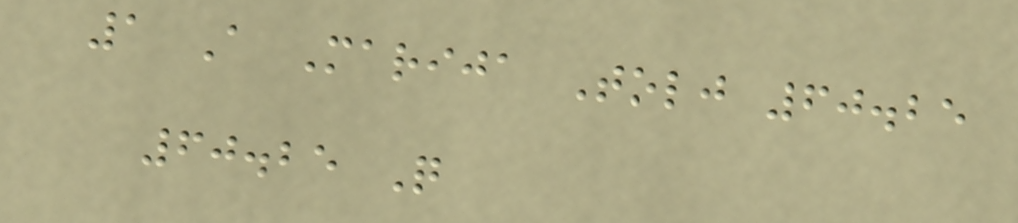1 A Marija Tolj 60.25
60.25 Q
